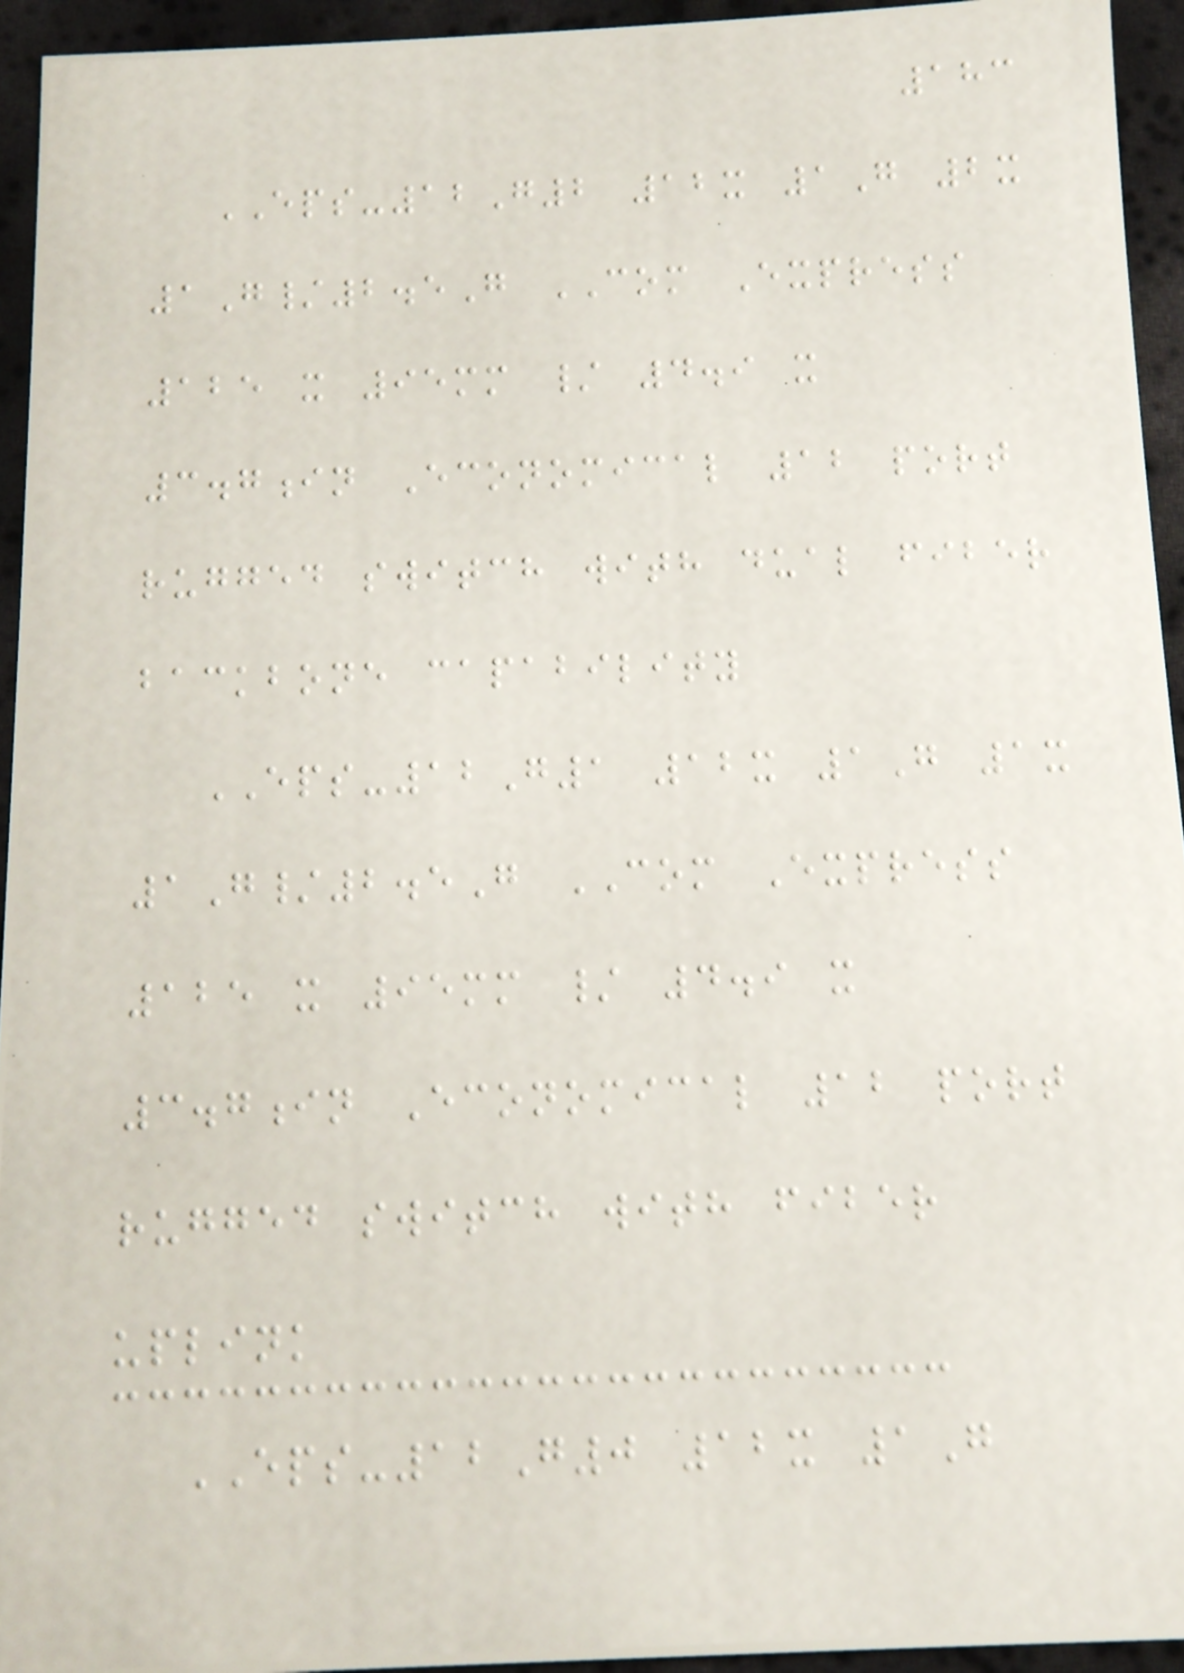183
EPS-12G2 12x 1G 2x
1G/2.5G COM Express
125 x 95mm / 4.9 x
3.7in Economical 12 port
rugged switch with dual fiber
backbone capability
EPS-12G1 12x 1G 1x
1G/2.5G COM Express
125 x 95mm / 4.9 x
3.7in Economical 12 port
rugged switch with fiber
uplink
EPS-12G0 12x 1G
